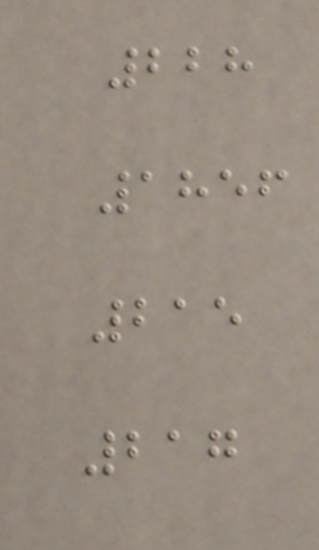228
1856
215
217
